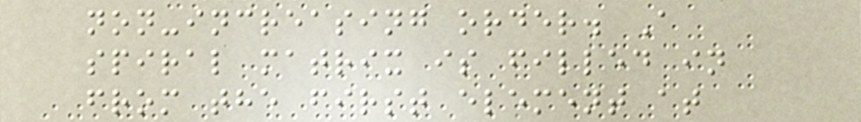non-increasing order. A
spiral matrix is filled in
from the first element at
